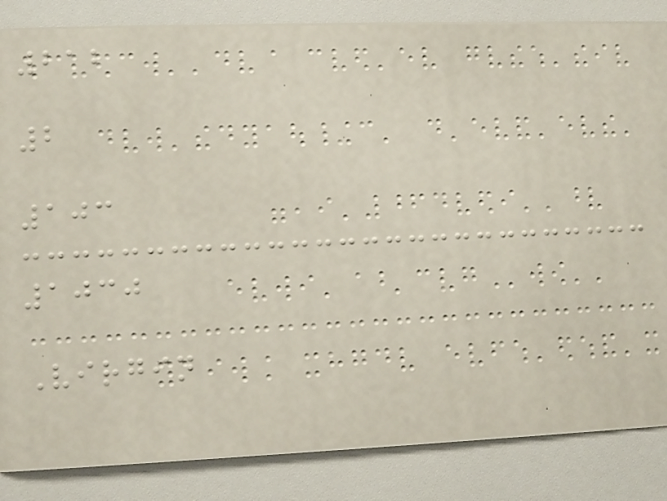212
2
103
1030
Virgin
